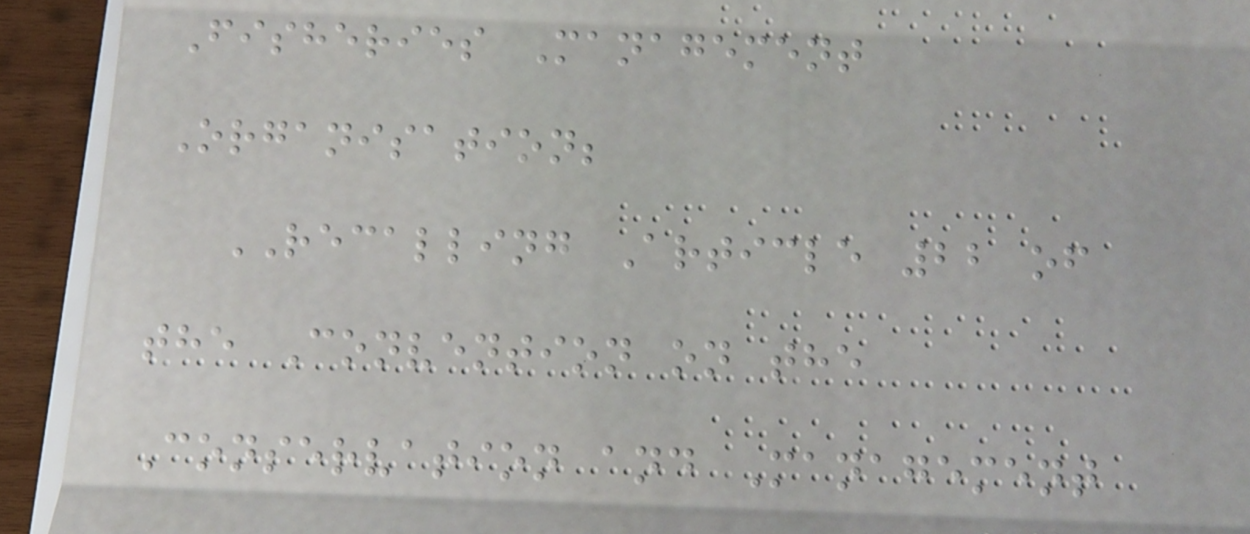Fisheries Management
Organisation;
RECALLING Article 22 of
the Convention on the
Conservation and Management
